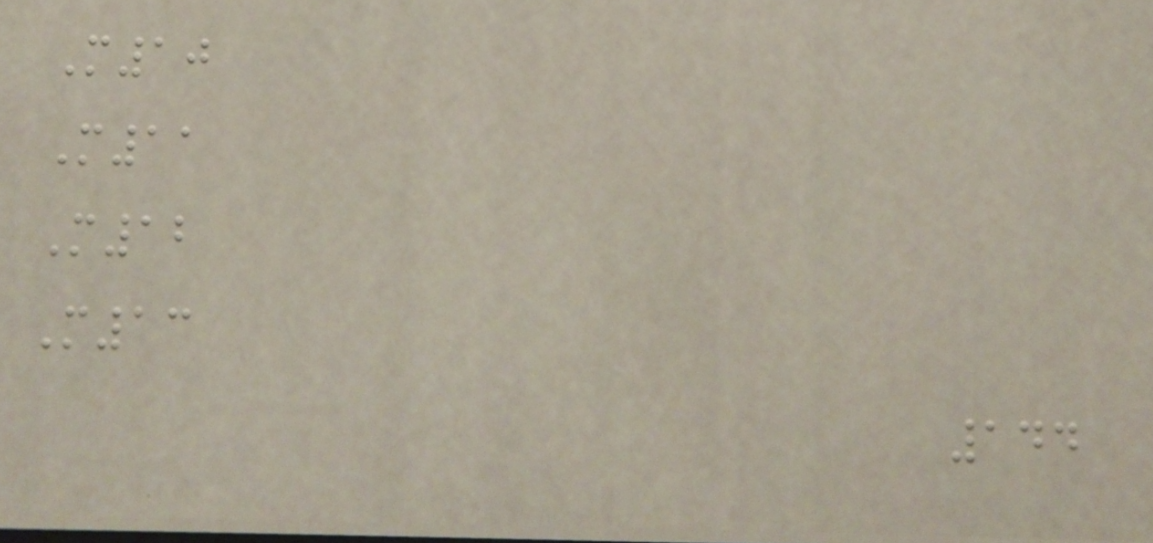M10
M11
M12
M13
144
